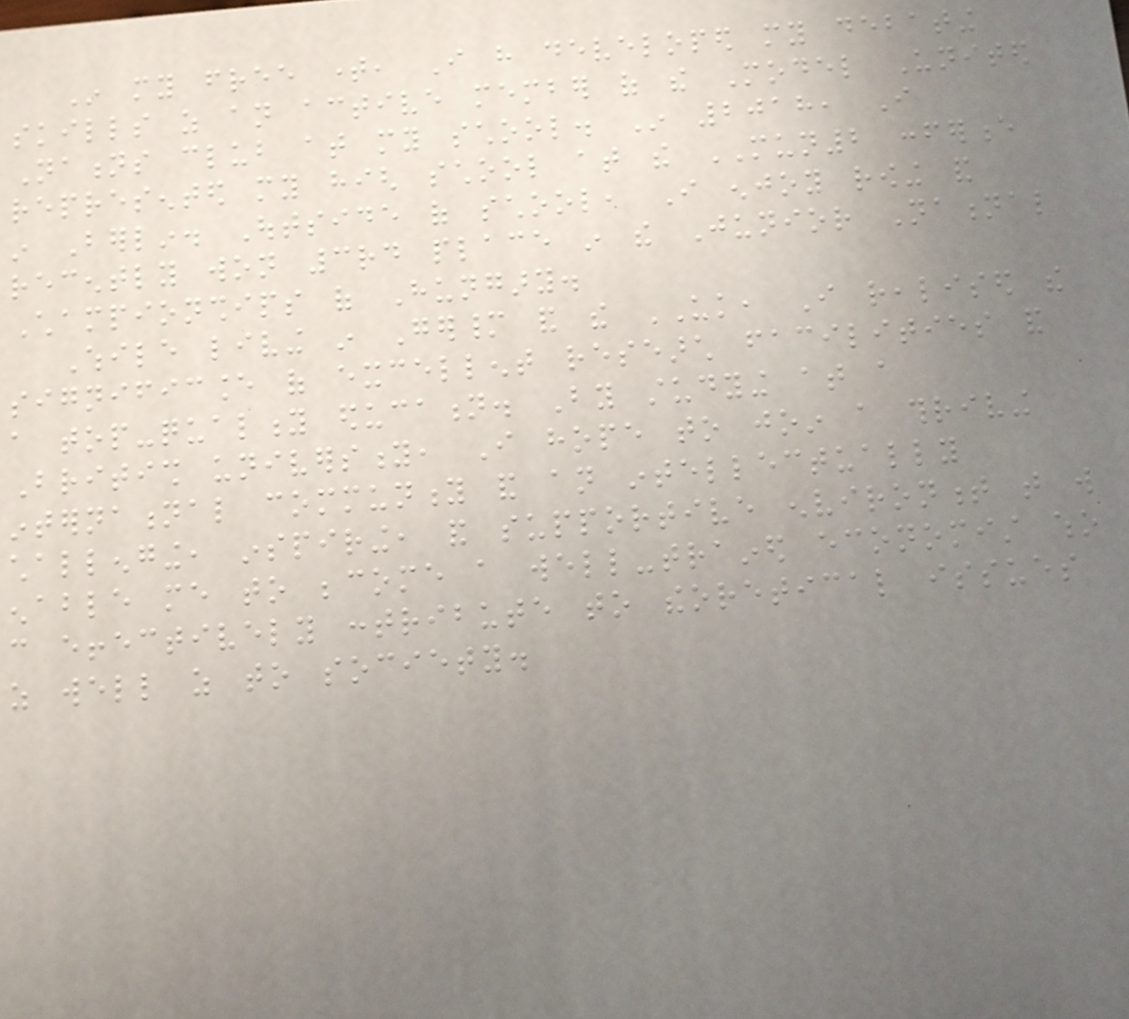In my free time, I have developed my debating
skills as an active member of the Model United
Nations club at my school. In 2018, I
represented my high school at the MUN2 conference
in Berlin. Outside of school, I enjoy rowing and
recently won 3rd place in the Junior National
Championships of Hungary.
While living in Germany and the UK, I realised the
significance of excellent research facilities and
a top-quality education. By studying at a
British university, I hope to join a thriving
international community and an intellectually
challenging, inspiring, and supportive environment that will
enable me to become a well-trained economist who
can effectively contribute to theoretical issues
as well as to society.
